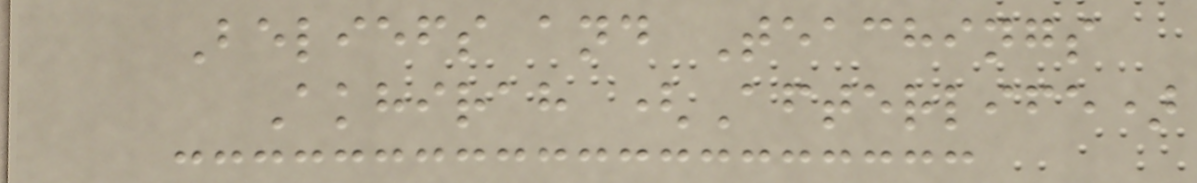Beliefs and Teachings
Akhirah (Afterlife)
